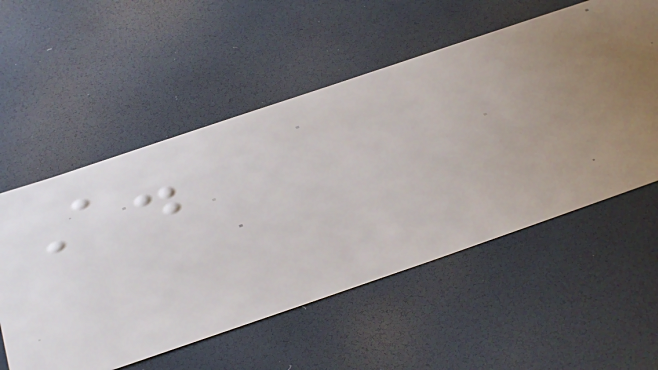A.
